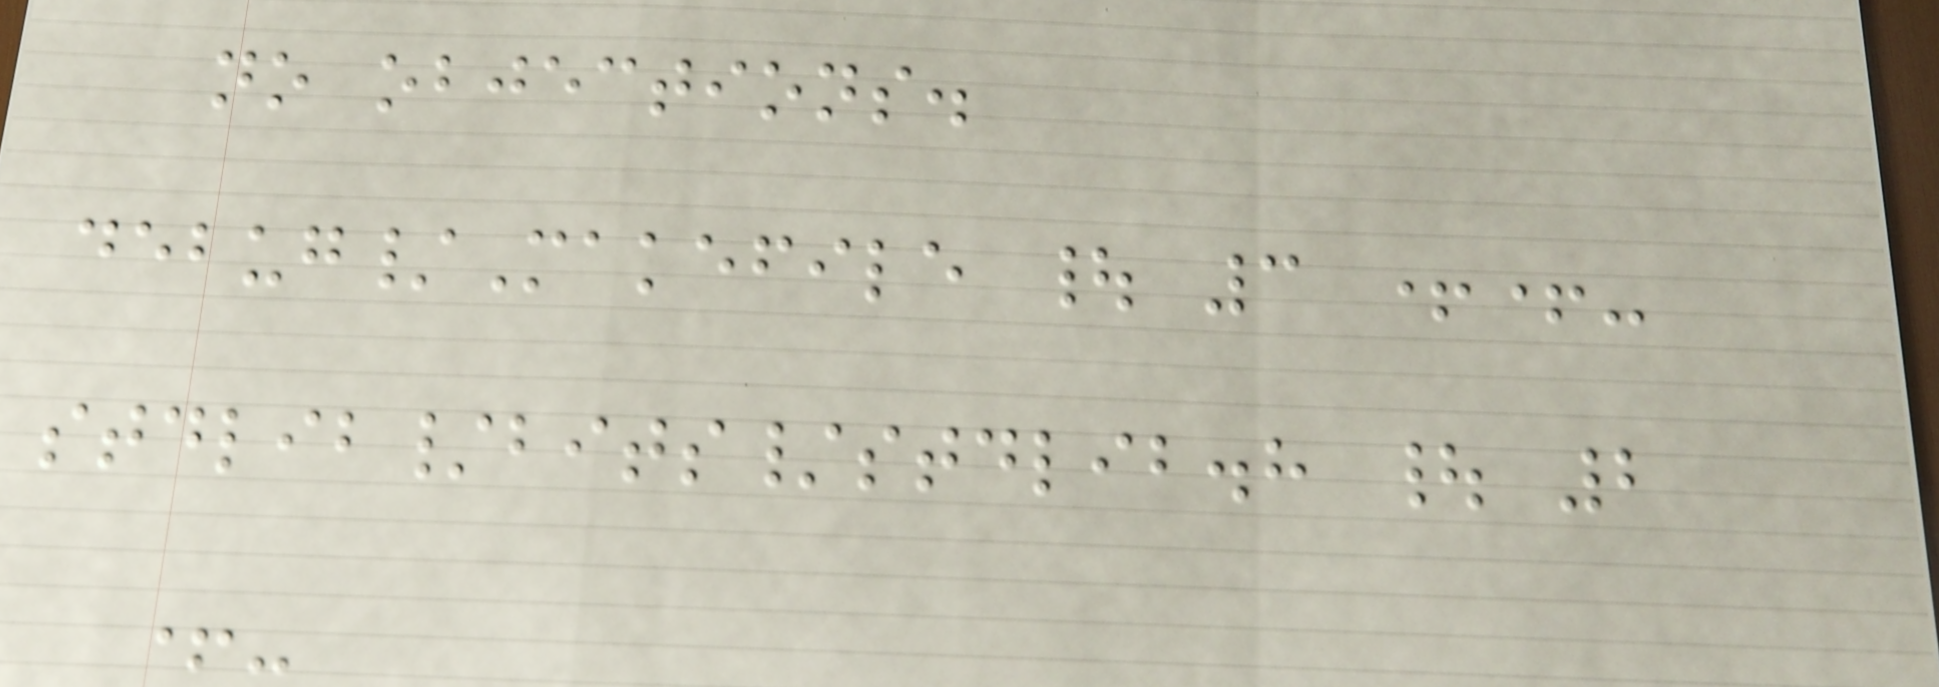no objections.
debug/Makefile | 3 ++-
stdlib/bits/stdlib.h | 2
+-
